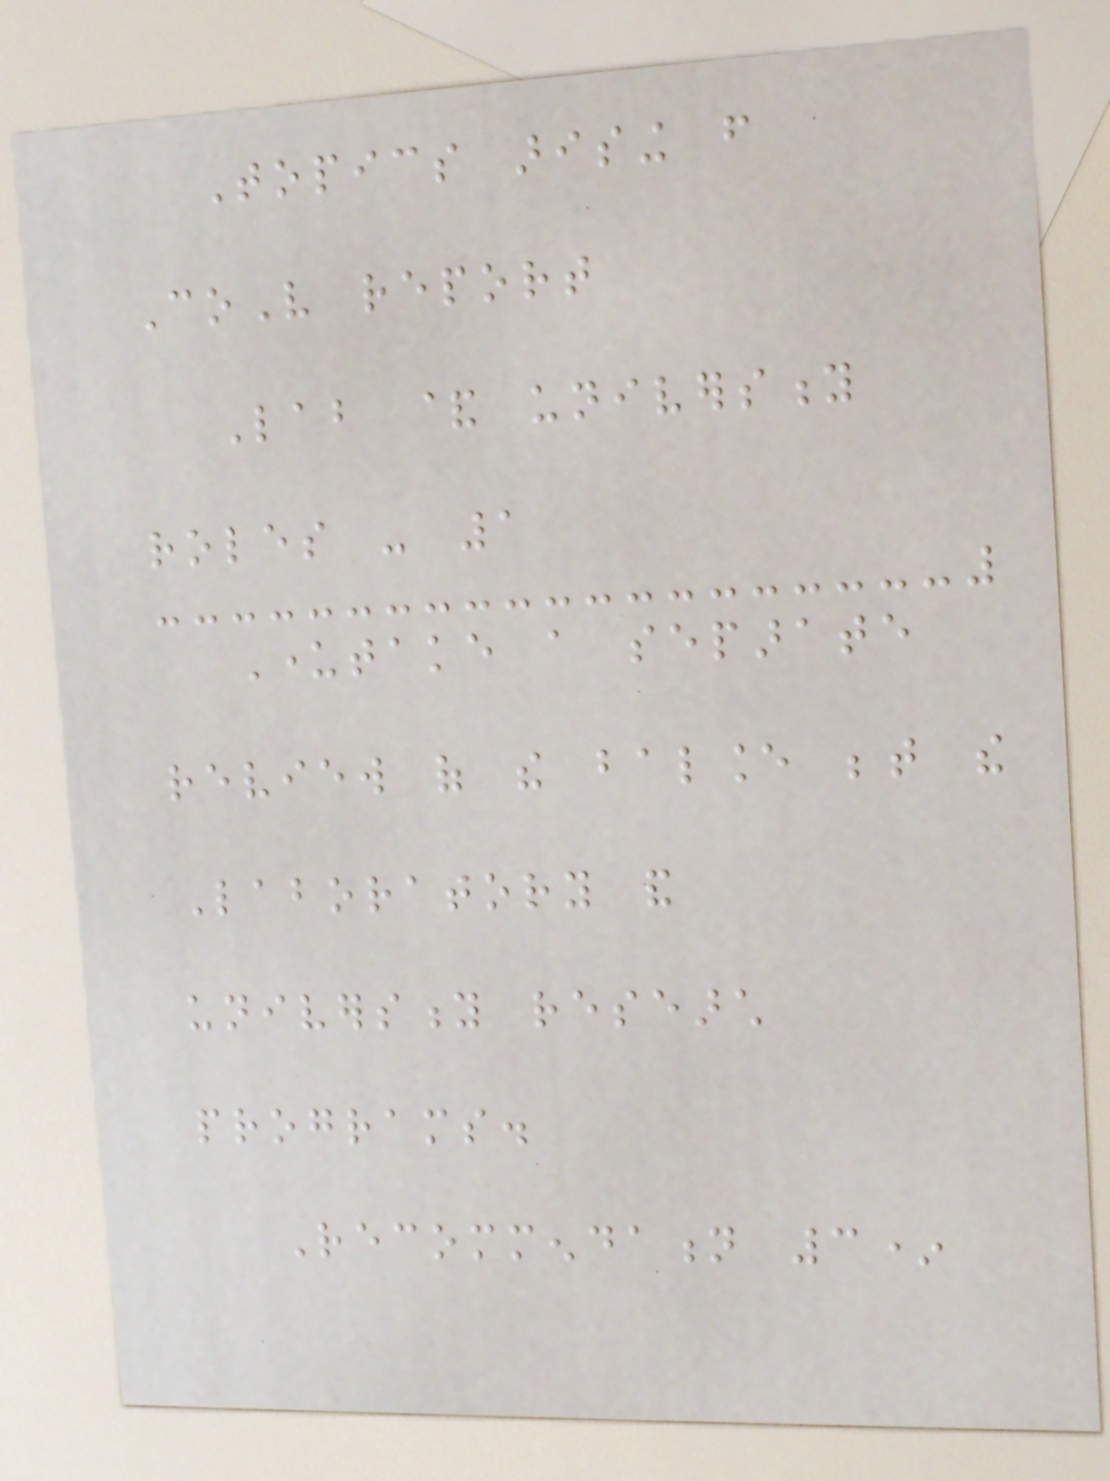Topics arising from
CoV report
Lab & university
roles - 1
Undertake a separate
review of the balance between the
Laboratory and
university research
programs.
Recommendation 3*
